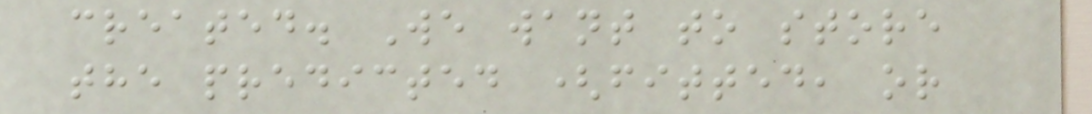created. We want to store
the predicted (fitted, or
